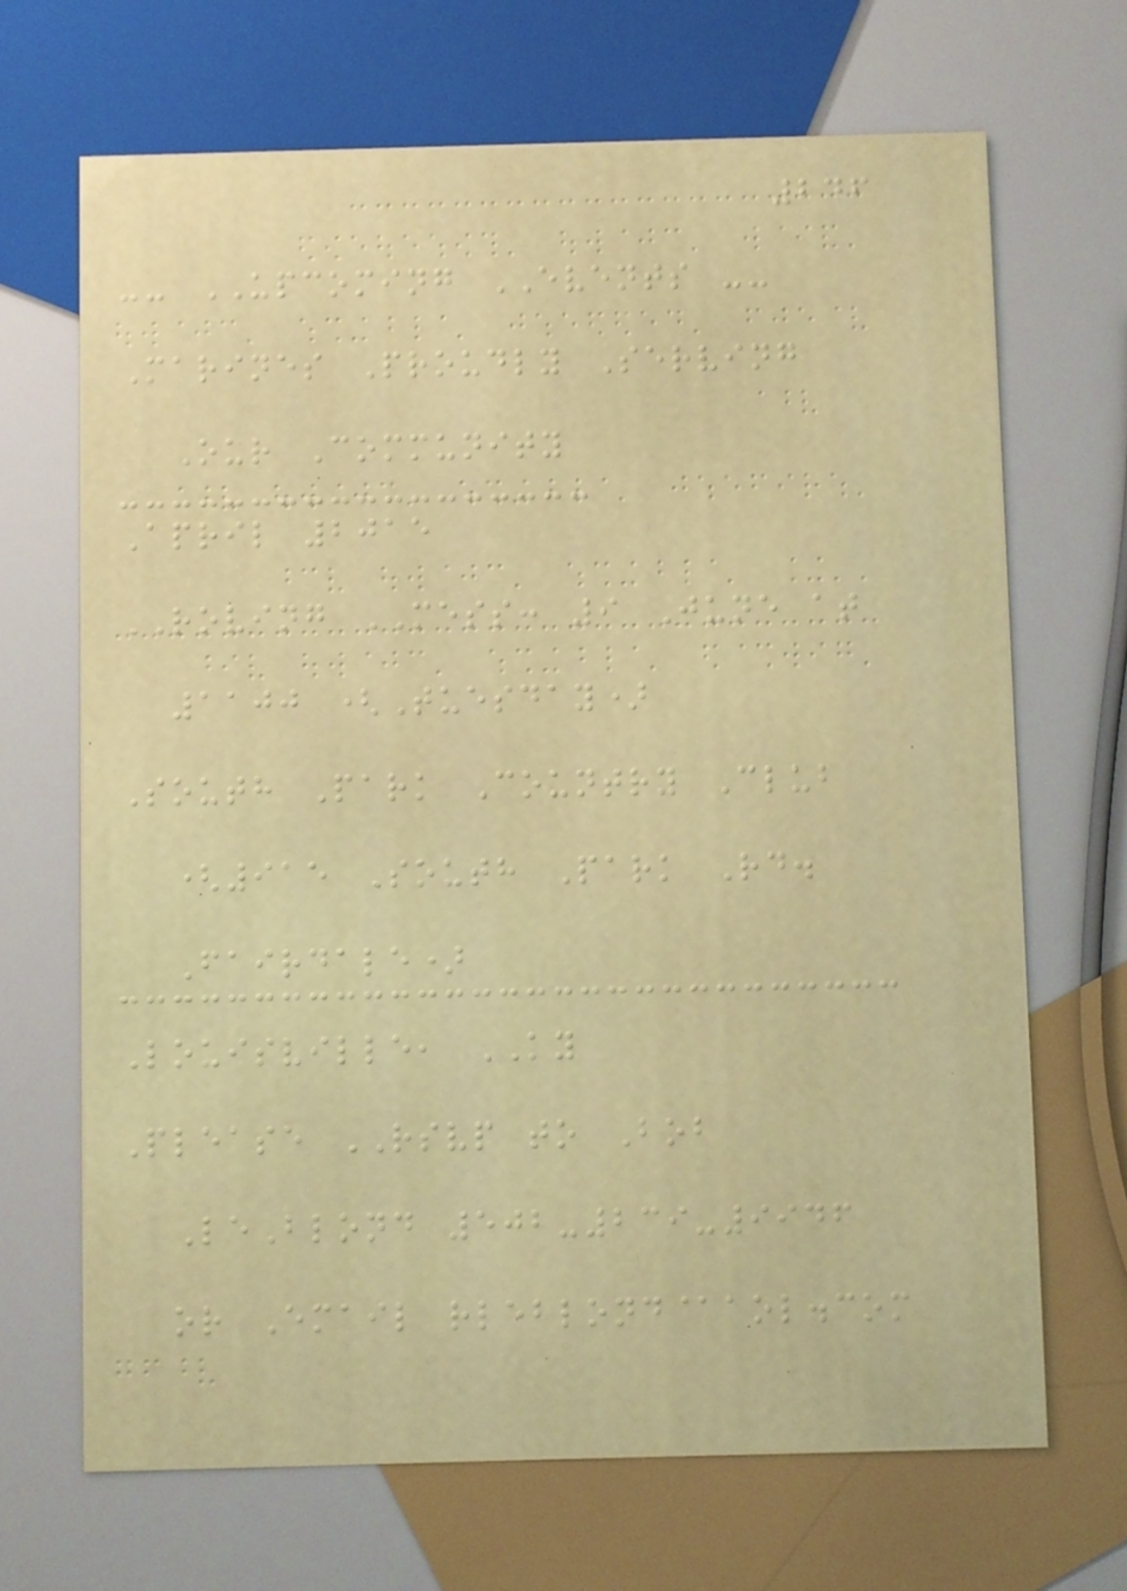246
-- UPCOMING EVENTS --
Marines Proudly Serving
Our Community
April 2015
ROVING MESS: 9 June at
1100 (Tuesday)
South Park Country Club
(915 South Park Rd.
Fairdale)
Louisville, KY
Please RSVP to Bob
LeBlond 502-239-9946
or Email rleblond@aol.com
